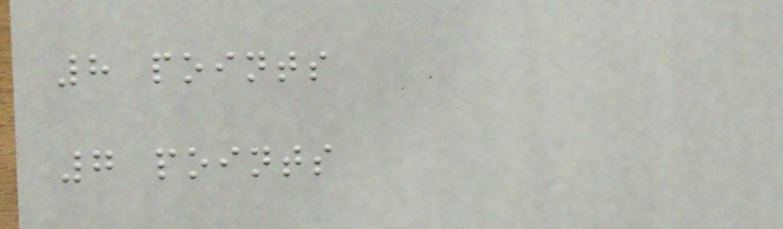8 points
7 points
